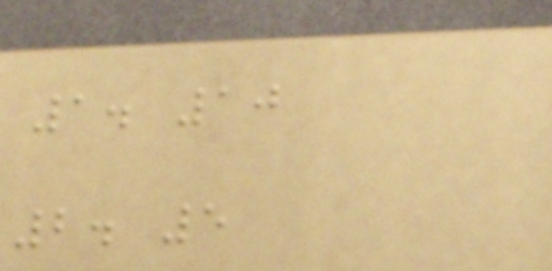1. 10
2. 5
